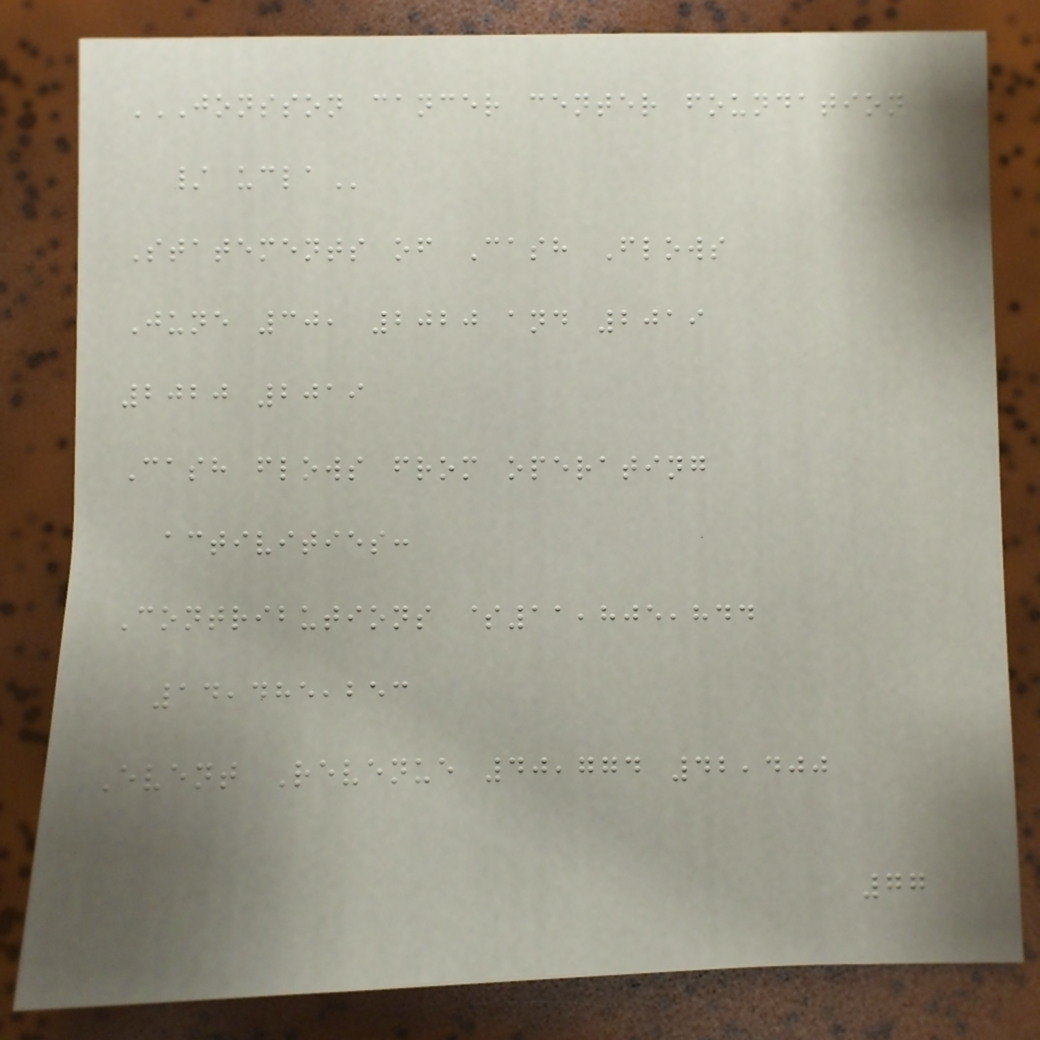JONSSON CANCER CENTER FOUNDATION
/ UCLA
Statements of Cash Flows
June 30, 2020 and 2019
2020 2019
Cash flows from operating
activities:
Contributions $11,805,844
14,485,253
Event Revenue 40,774 42,400
77
